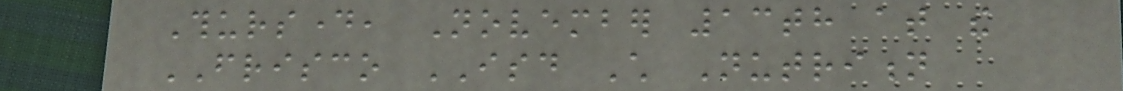Thursday, November 13th at the
FRISCO ISD Child Nutrition
